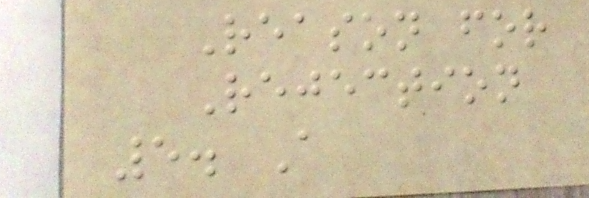Reason for
Rejection
5. A
